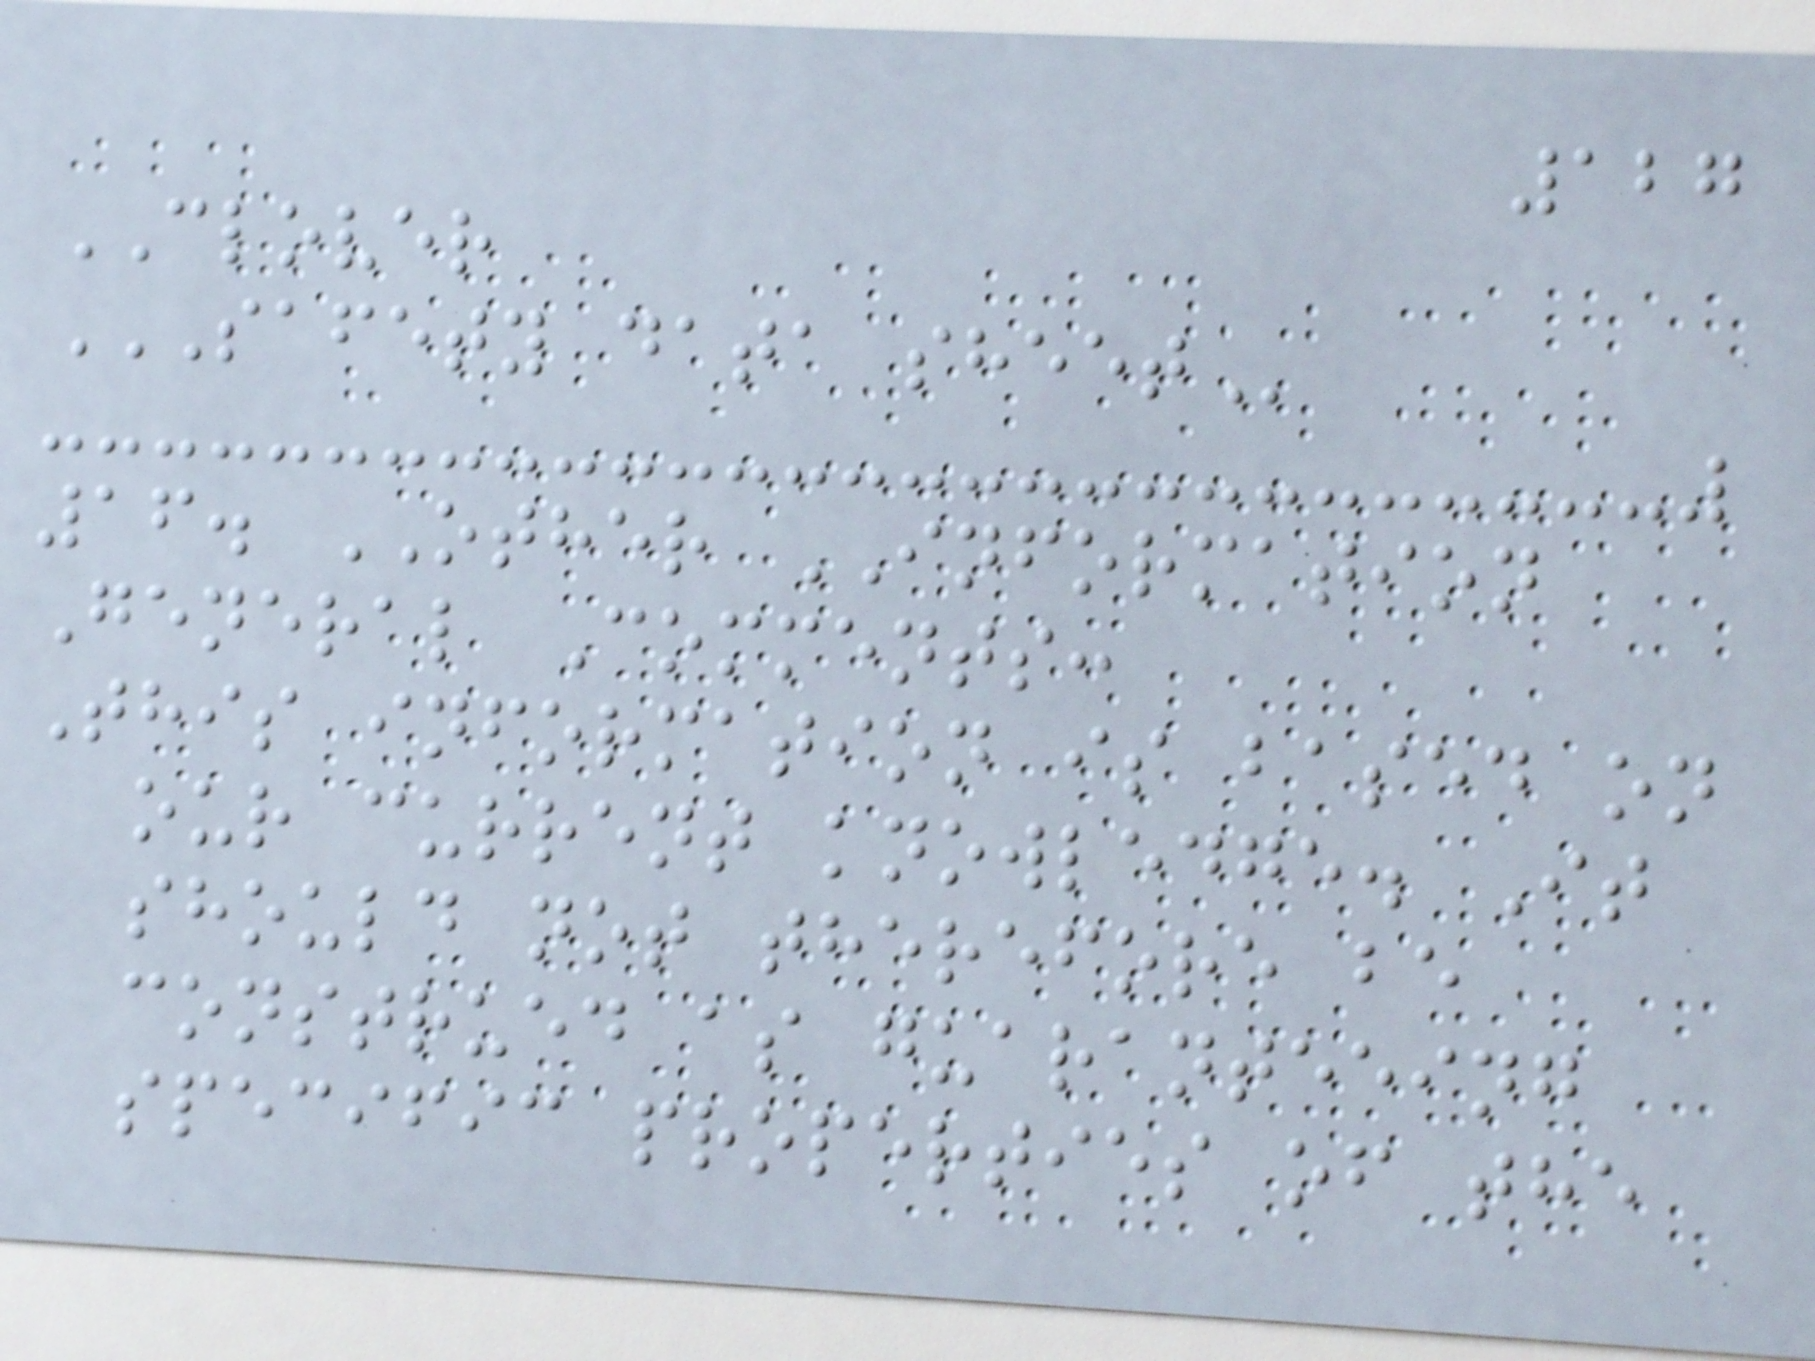127
CLOVER
SAFETY DATA SHEET
16. OTHER INFORMATION
General Comments:
This information is based on
our current knowledge. It
should not therefore be
construed as guaranteeing
specific properties of the
